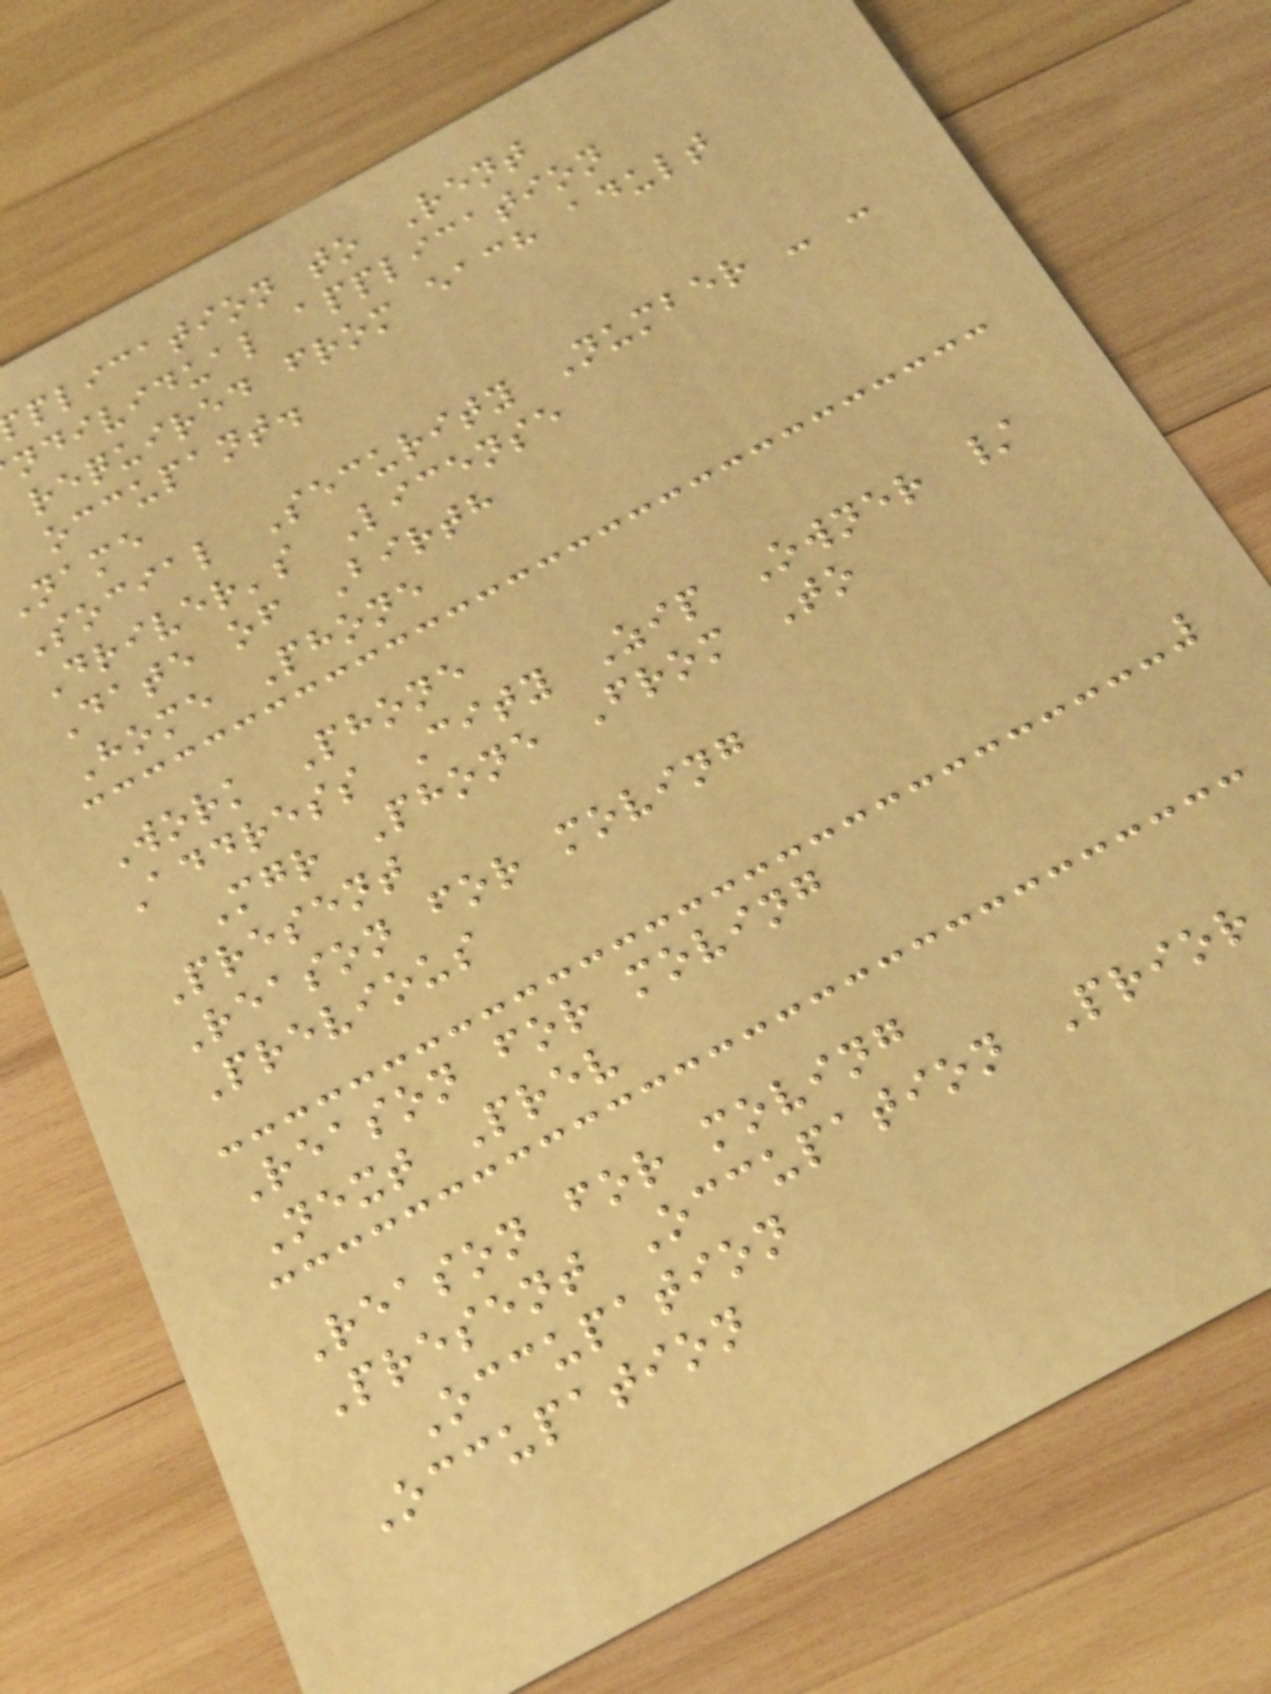plication to Rent
ndividual application
required from each adult
occupant.
Name
Social Security Number - -
Driver's License
Date of Birth
Home Phone
Work Phone
Address City Zip Owner /
Mgr Phone From To
Present
Reason for moving
Previous
Reason for moving
Next Prev
Reason for moving
Present Occupation Prior
Occupation
Occupation
